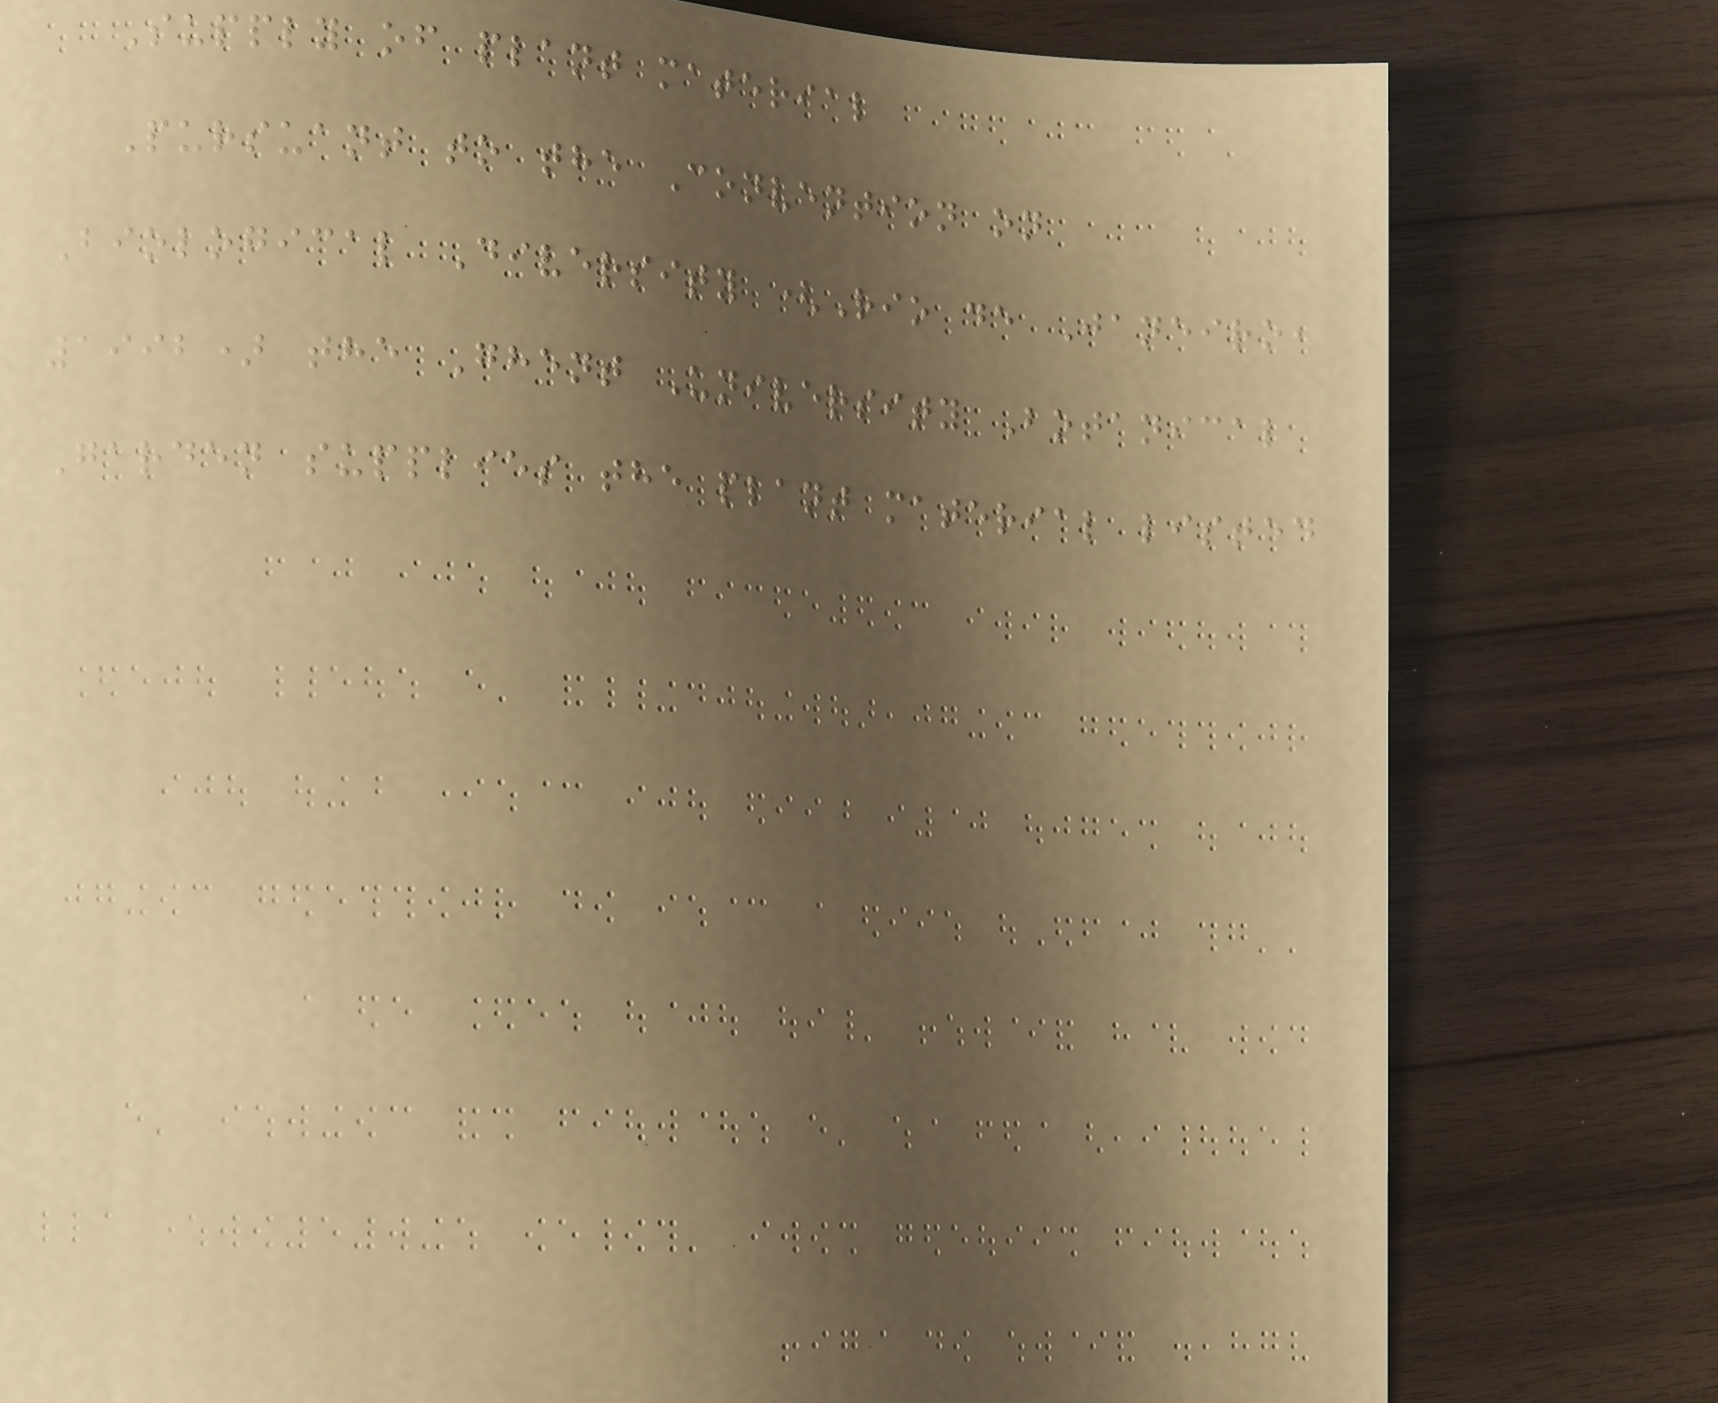Supply of plant material
Pursuant to the Convention on
Biological Diversity (Rio de Janeiro,
1992) the Ghent University Botanical
Garden supplies the plant material listed
